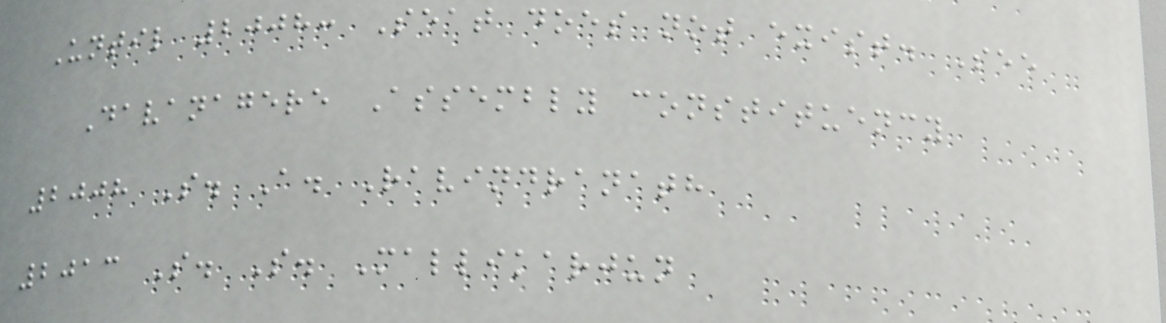Until 2008: Seat does not exist. See
Davanagere Assembly constituency
2008 S. A. Ravindranath
2013 S. S. Mallikarjun
